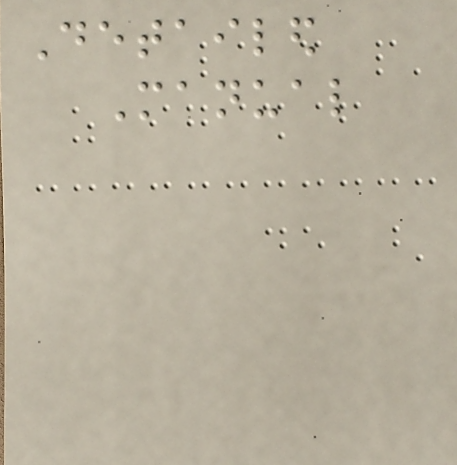Detailed
Manual
